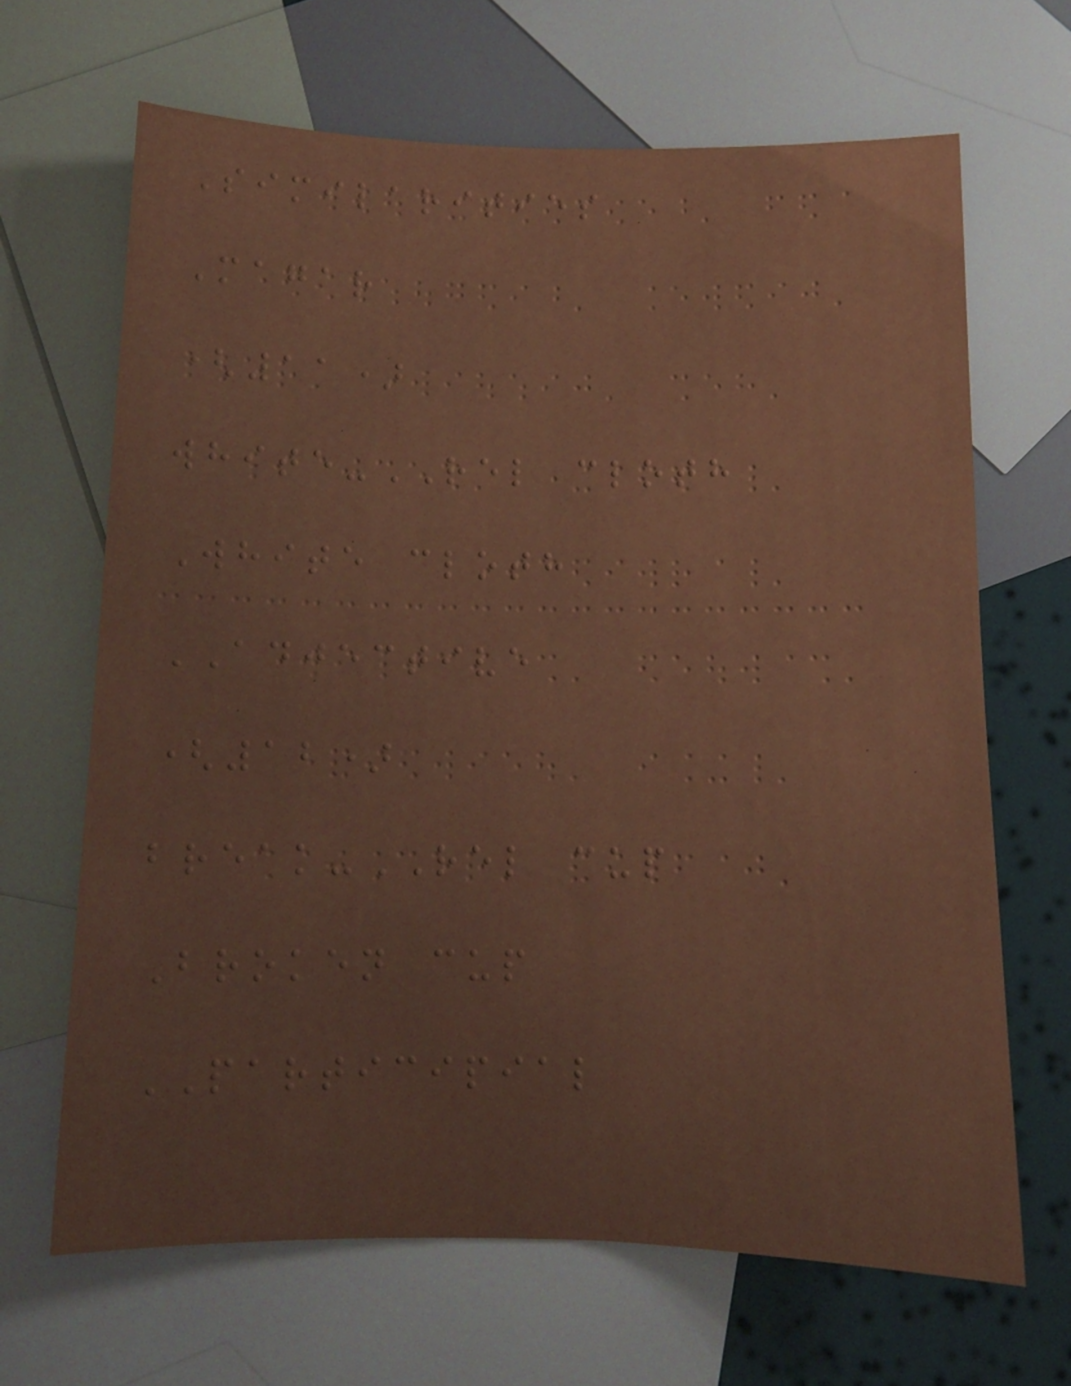Similarities
Magar
(11)
white-REL cloth
White cloth
ADJECTIVE
(12)
break-REL cup
Broken cup
PARTICIPIAL
